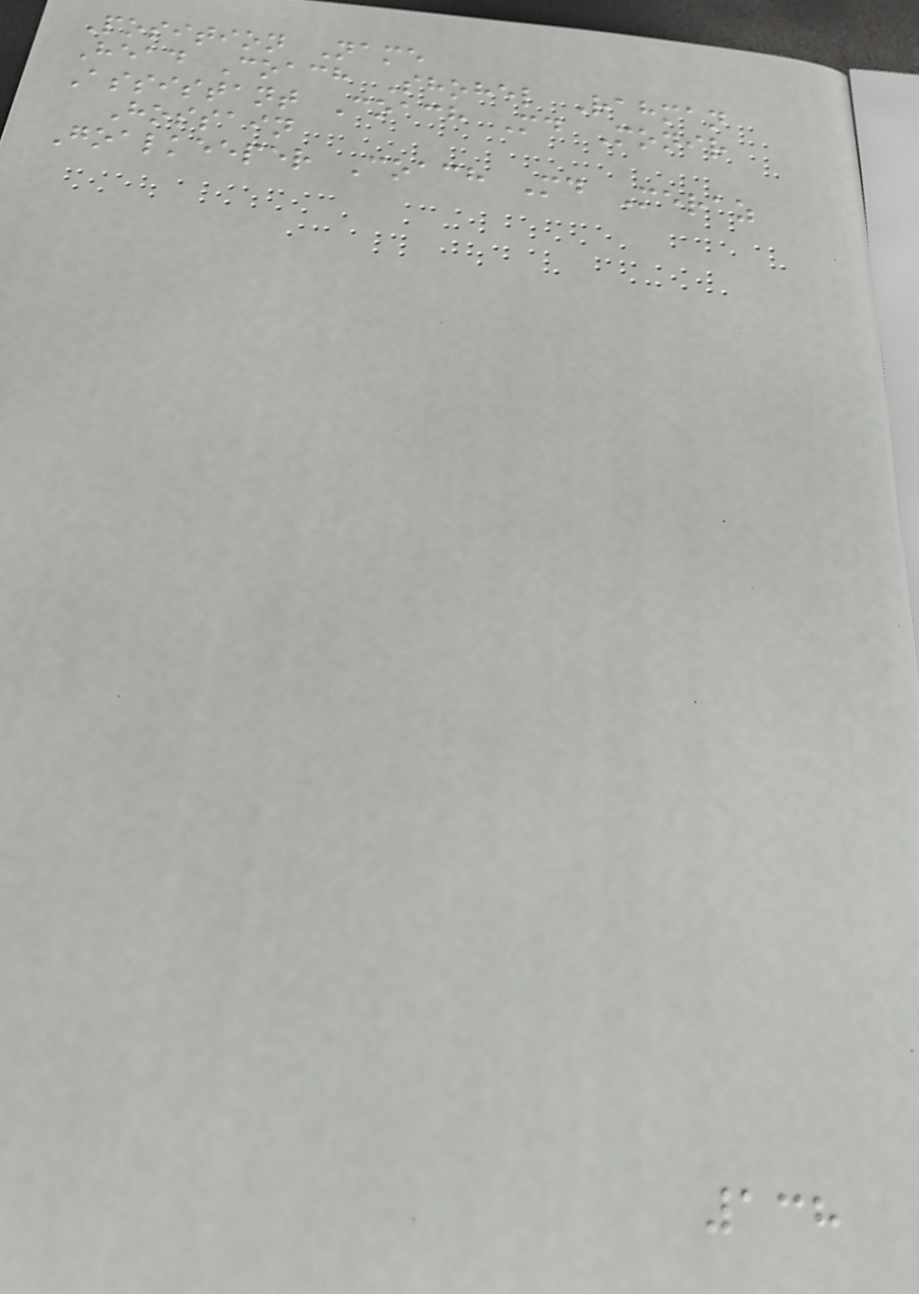Position Name
Head Coach Shohel Rahman
Assistant Coach Md Monir
Hossain
Goalkeeper Coach Md Meraz
138
